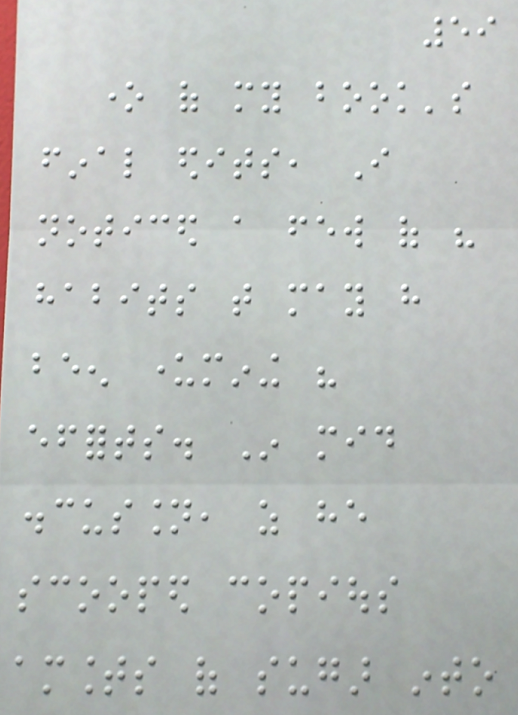59
one of my book's
final edits, I
noticed a few of his
habits that may have
been undermining his
efforts. In mid
discussion, as he
scooped copious
amounts of sugar into
